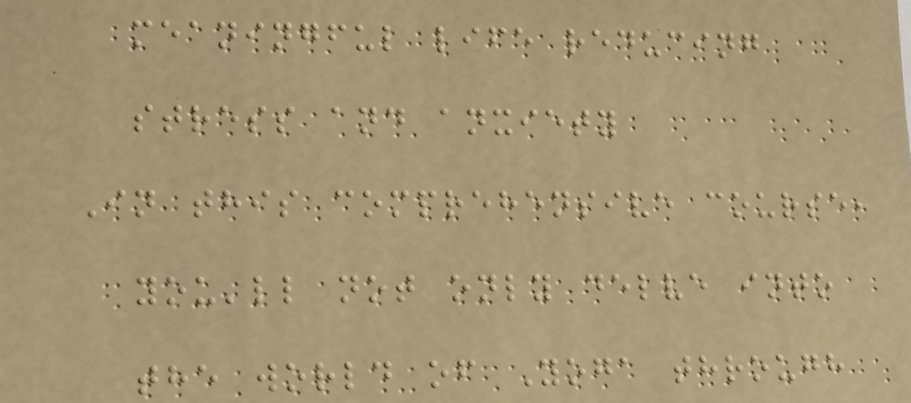meaningful life reducing
stress and anxiety
In this comprehensive course,
you'll not only delve into
the world of Yoga through
